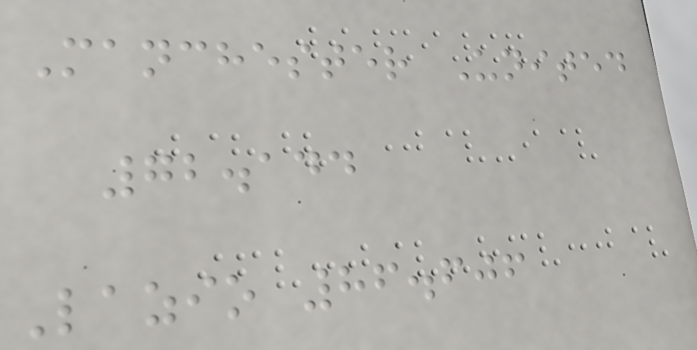Manchester United
72.144
Lazio 86.606
